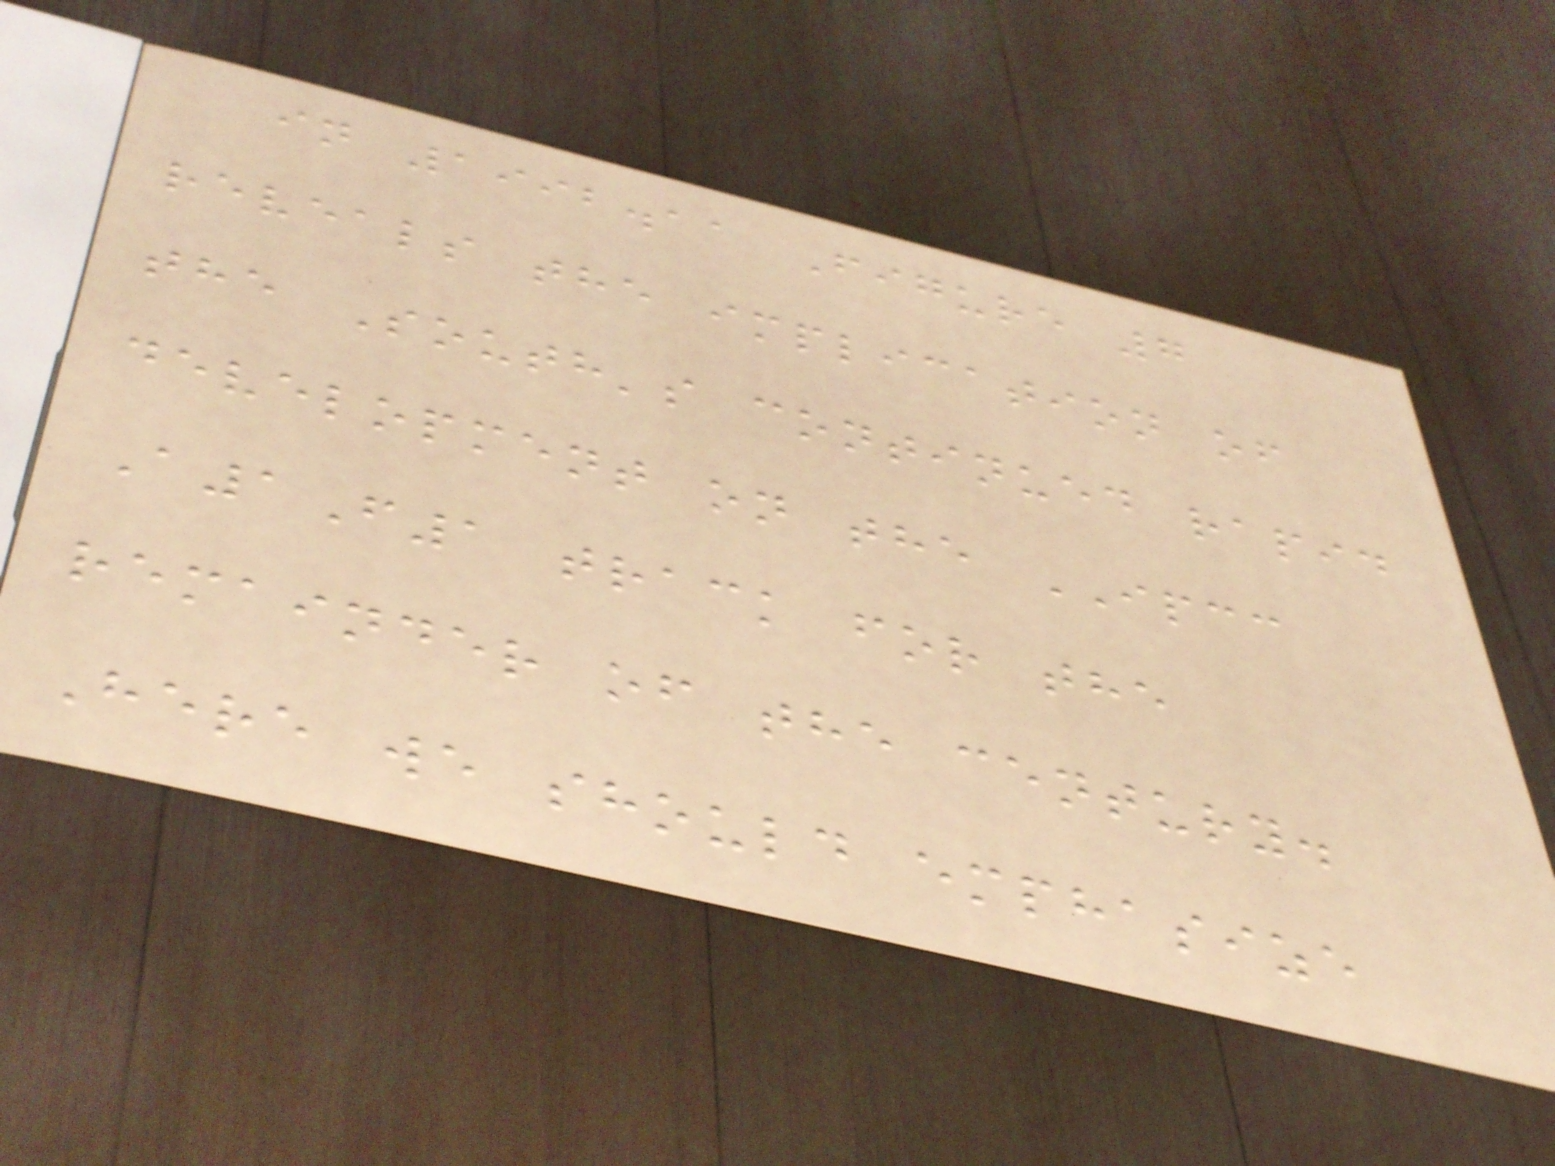in 1992.11 Figure 7
reveals the implication of
the South's continued rapid
development on the IPCC
A1F1 track for the
remainder of the century.
Here we should emphasize
